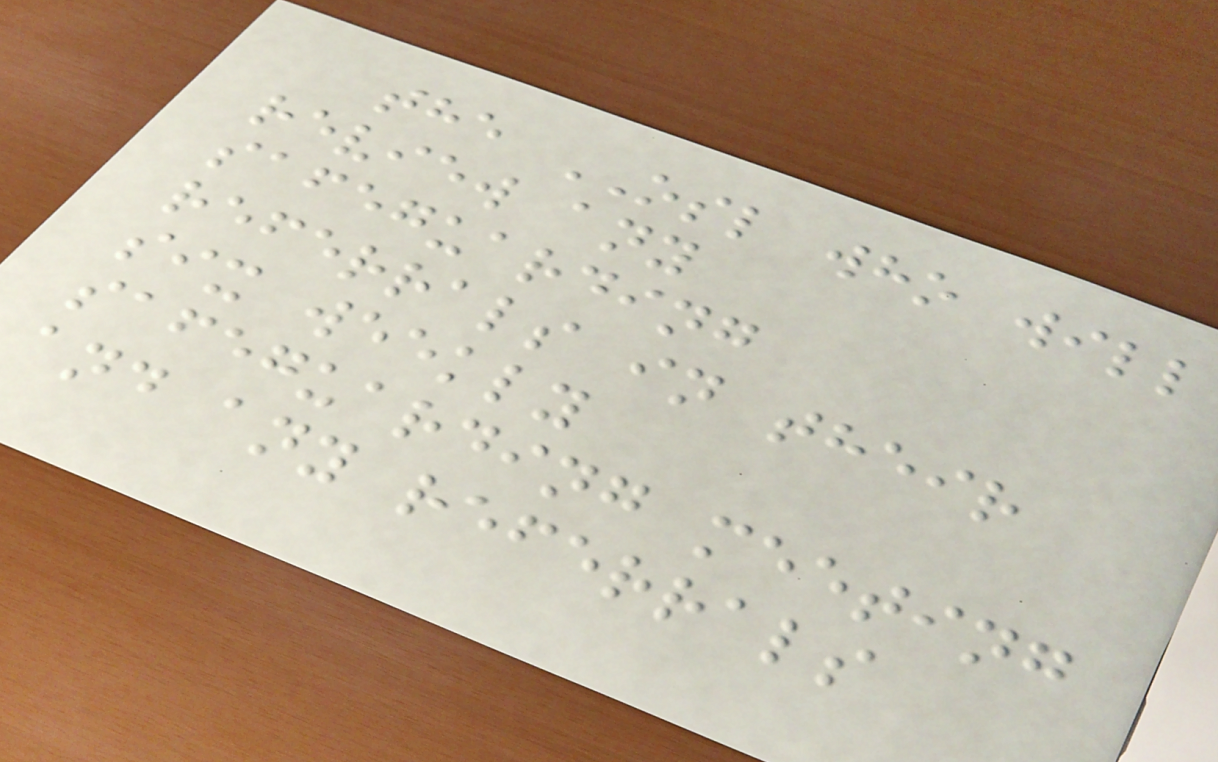the OSL who will
review any
safeguarding
referrals in their
six weekly
safeguarding meeting
and any referrals
